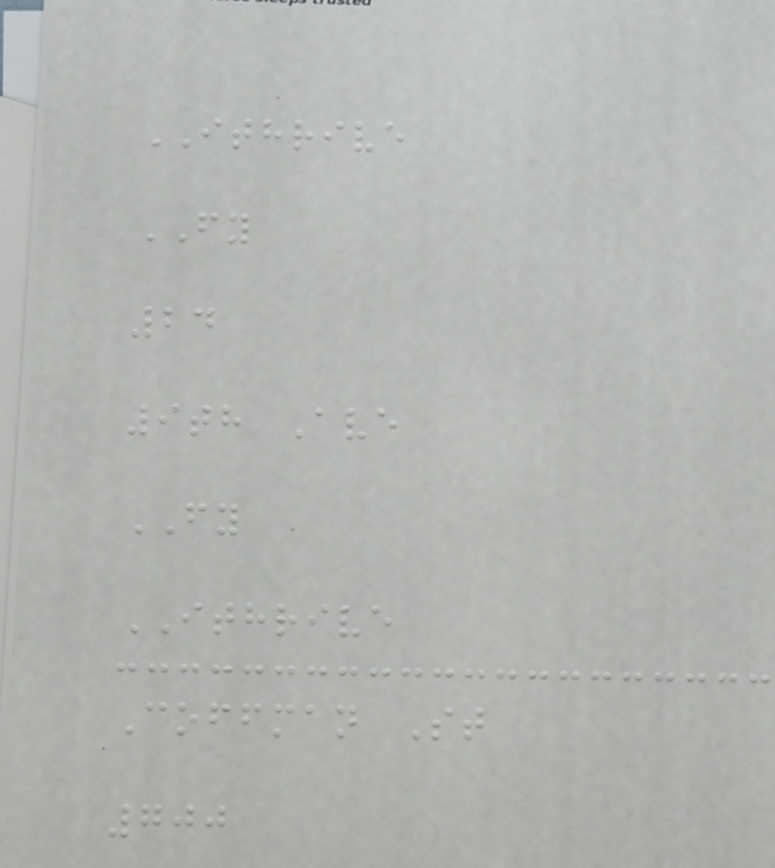ITHRIVE
FY
24
9th Ave
FY
ITHRIVE
Coffman St
700
